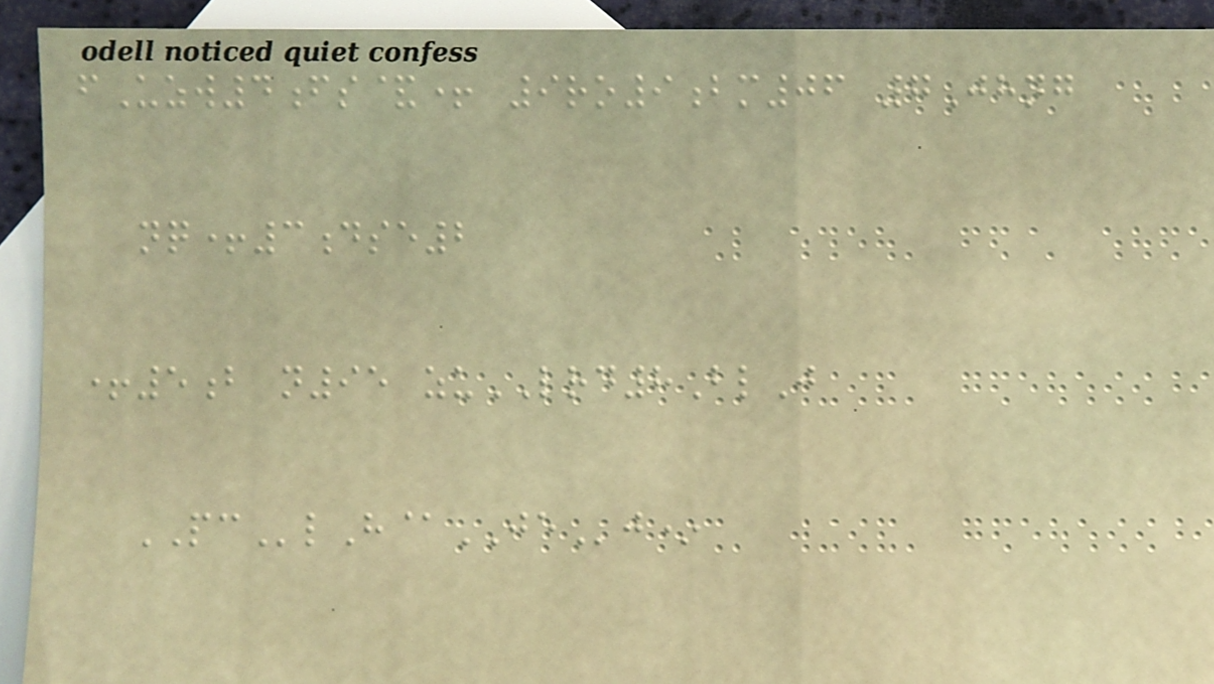fUzw4fs&+ 9ro9bm06 7Jhng
nq+3dse2
+5b n95 zuLRD8BlJ
PClH@JEj*
